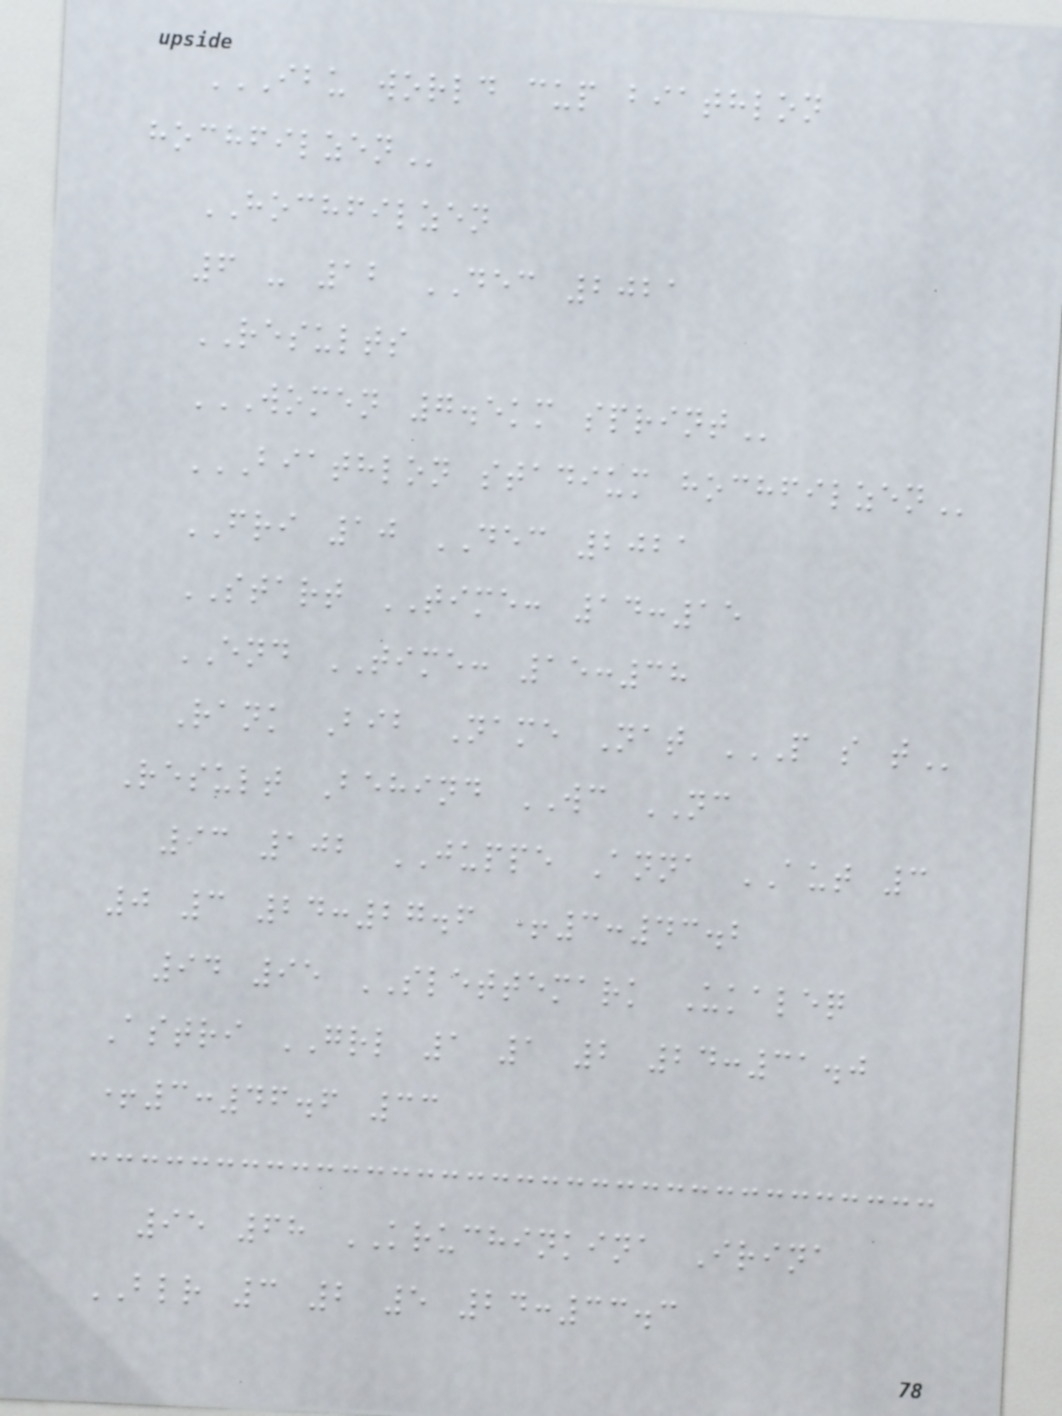IBU WORLD CUP BIATHLON
HOCHFILZEN
HOCHFILZEN
6 - 12 DEC 2021
RESULTS
WOMEN 7.5KM SPRINT
BIATHLON STADIUM HOCHFILZEN
FRI 10 DEC 2021
START TIME: 14:15
END TIME: 15:38
Rank Bib Name Nat P S T
Result Behind WC NC
93 102 JUPPE Anna AUT 3
0 3 24:27.6 +3:43.2
94 95 SLETTEMARK Ukaleq
Astri GRL 1 1 2 24:31.0
+3:46.6 33
95 68 KRUCHINKINA Irina
BLR 3 2 5 24:33.3
